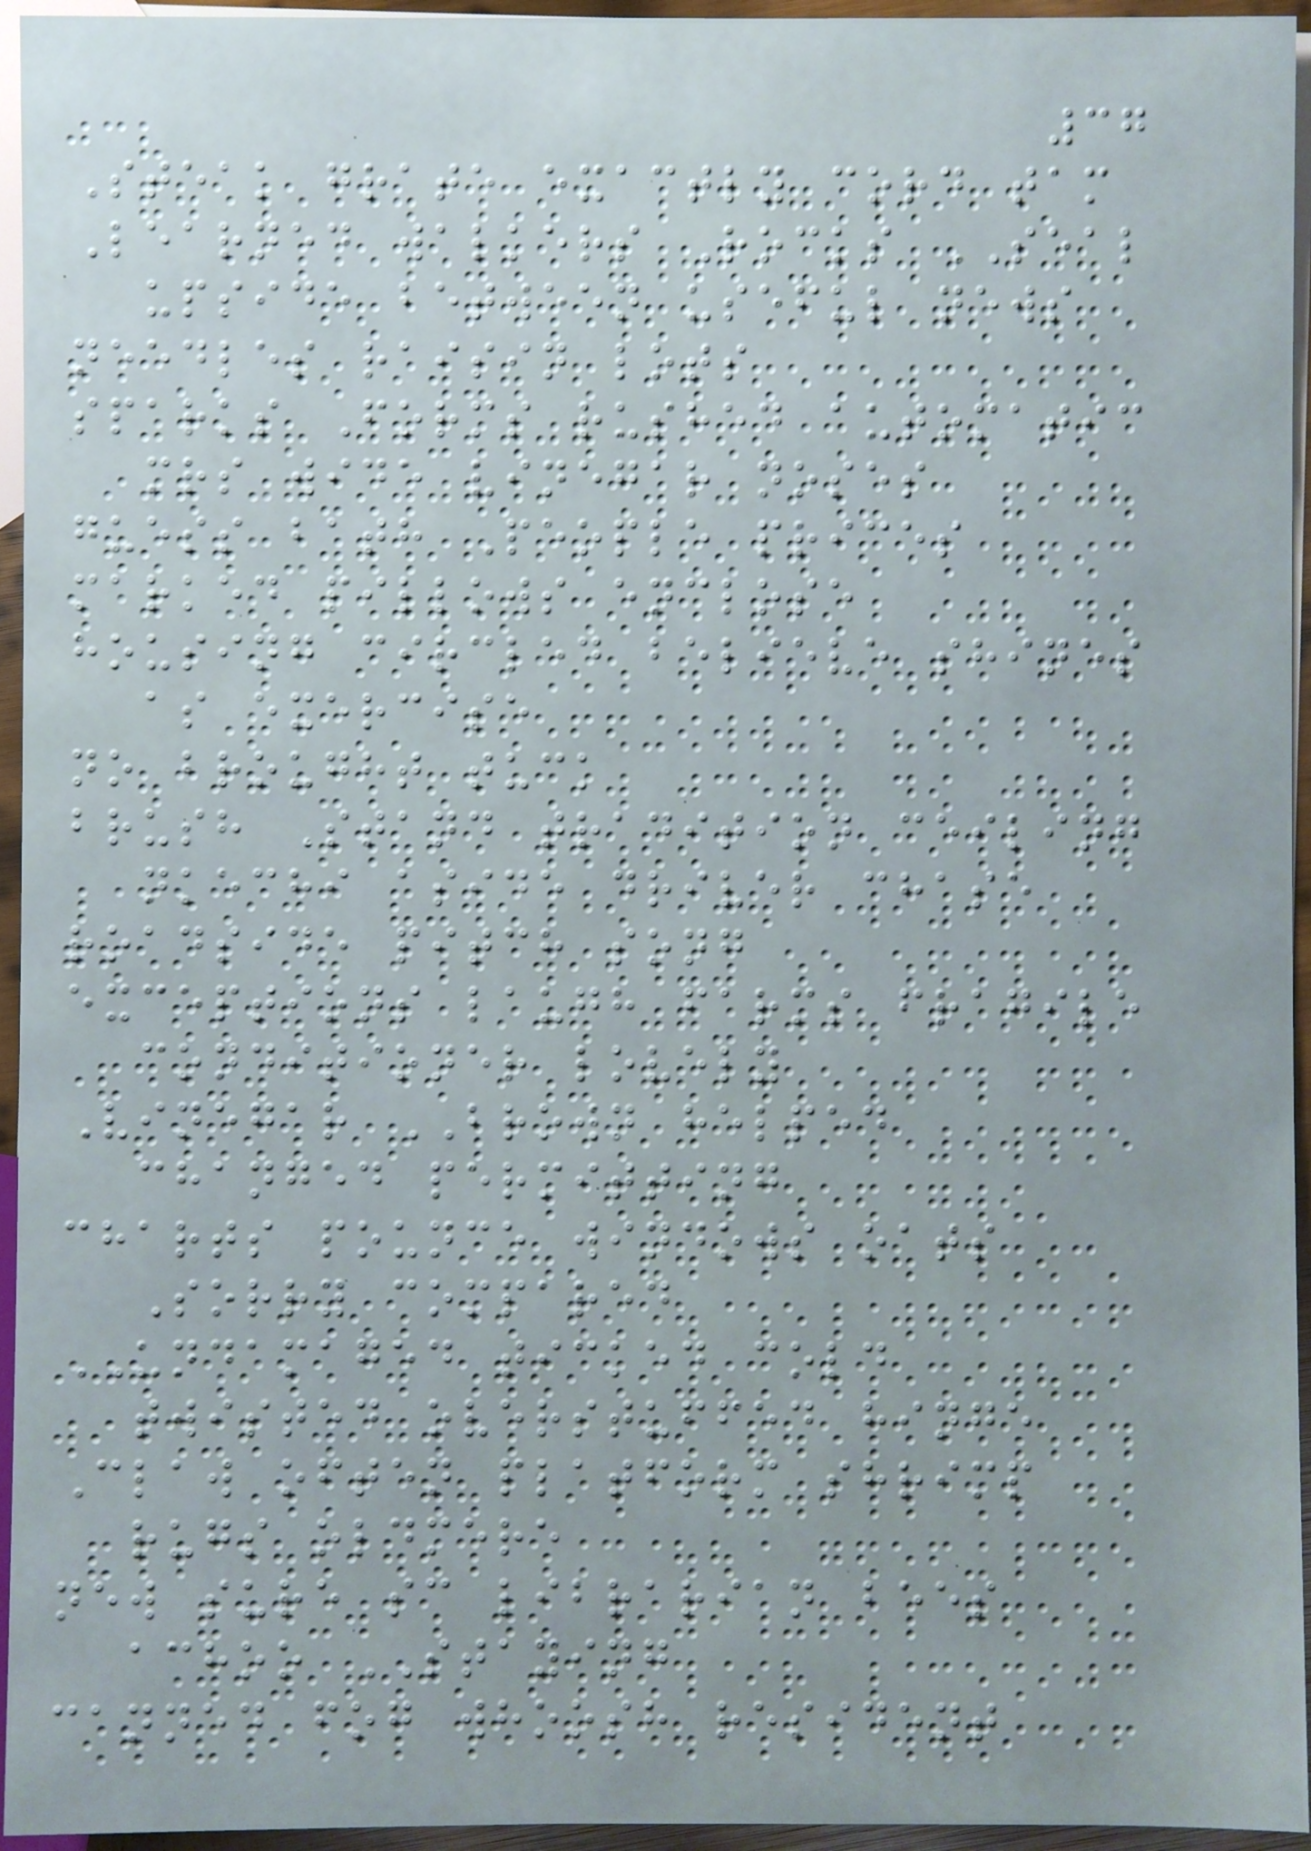37
Steak grate exactly cord tam
Learned walkers Rocks SEAL
upside between useful news
needles raisin lots
sparks Forms rushed automatic
mrs wide vinegar noses
guess bath People prices
marked pillows enclose
housing circled believe shines
as exercise
no brought tuck
brush Stand tradition ceiling
nkechi aside driver chase
roadside pitch song
exceptions laugh farms fragile
conditioner lovely
Vinegar BROWN helped
changed permitting
charts pounce windows oats
Sorry compared
UNDAMAGED ticked cold
twisted overstuffed hinge
Claw often platform shrimp
rugs oldmere
new sure sc librarian bees
achoo STAYING
canned fog whoosh resident
